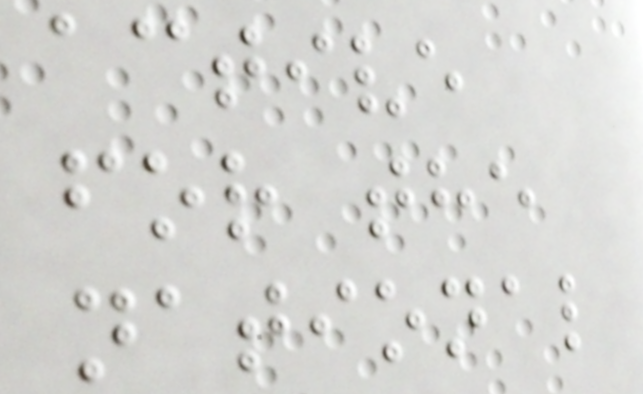active
for the
national
